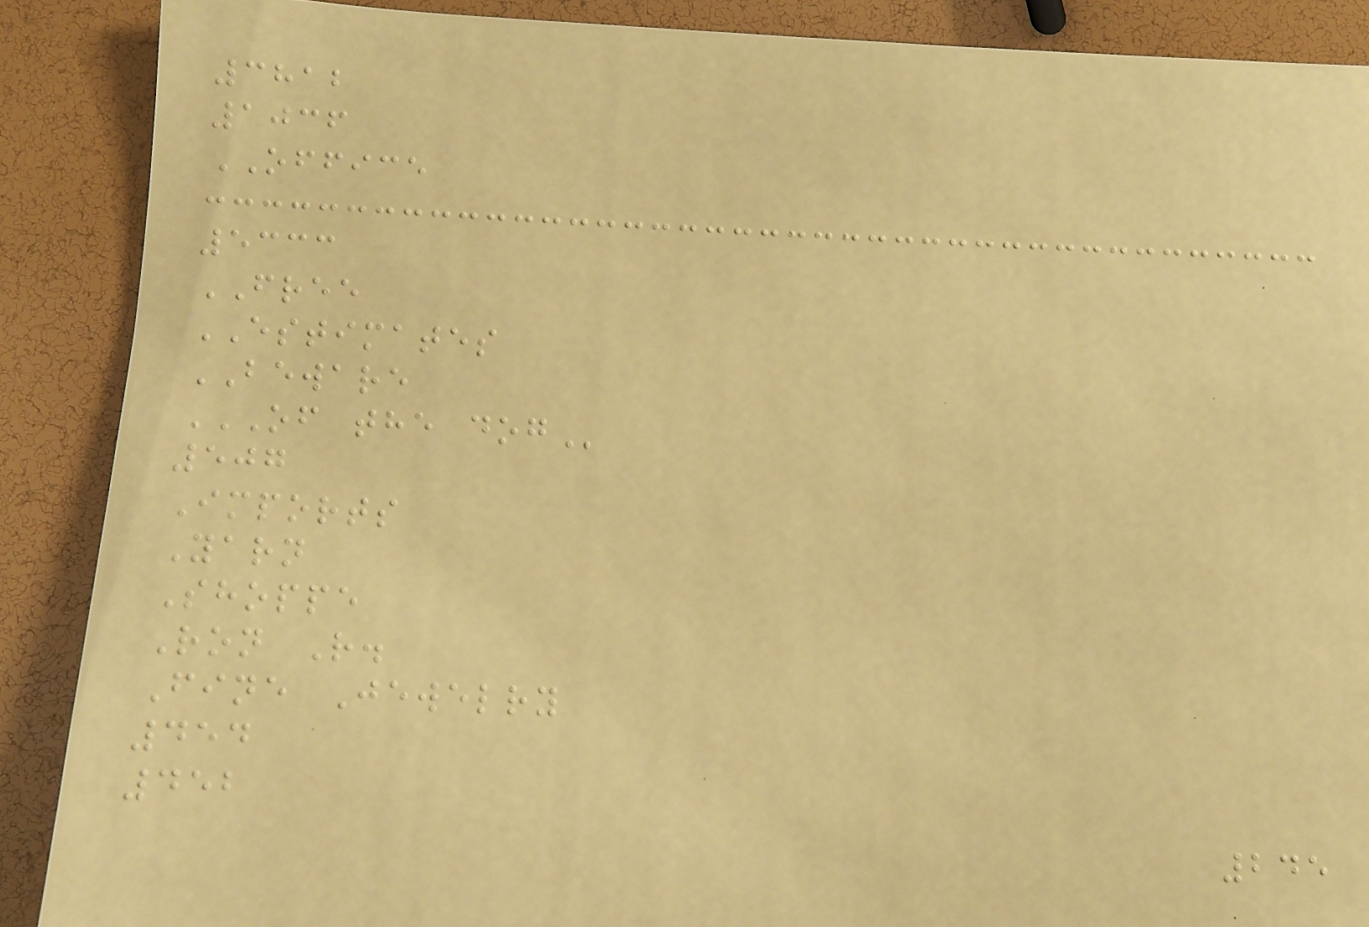3812
1036
OFFICE
5333
FREE
ESTIMATES
BEWARE
OF THE DOG
507
Imports
Yarn
Shoppe
Ron R.
Fine Jewelry
454
452
245
